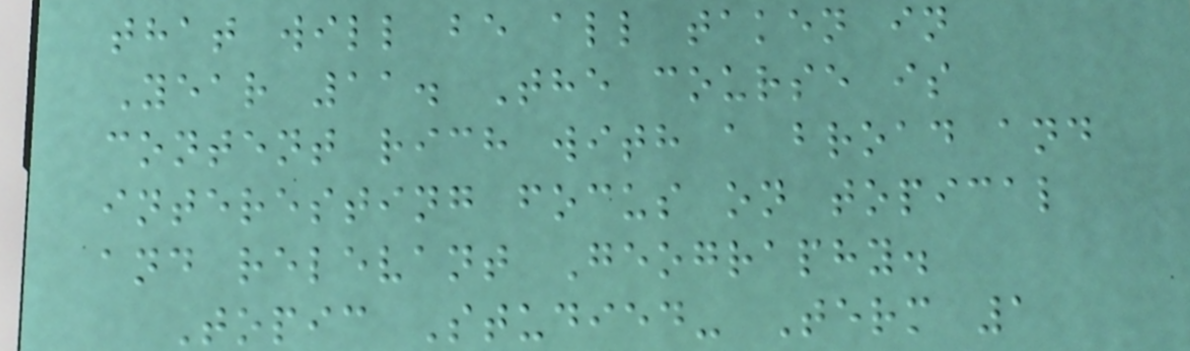that will be all taken in
Year 11. The course is
content rich with a broad and
interesting focus on topical
and relevant Geography.
Topic Studied- Term 1
